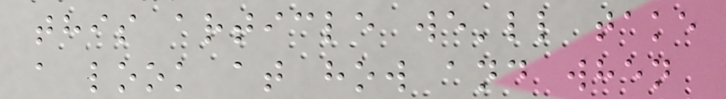this article we'll take
a look at how and when
